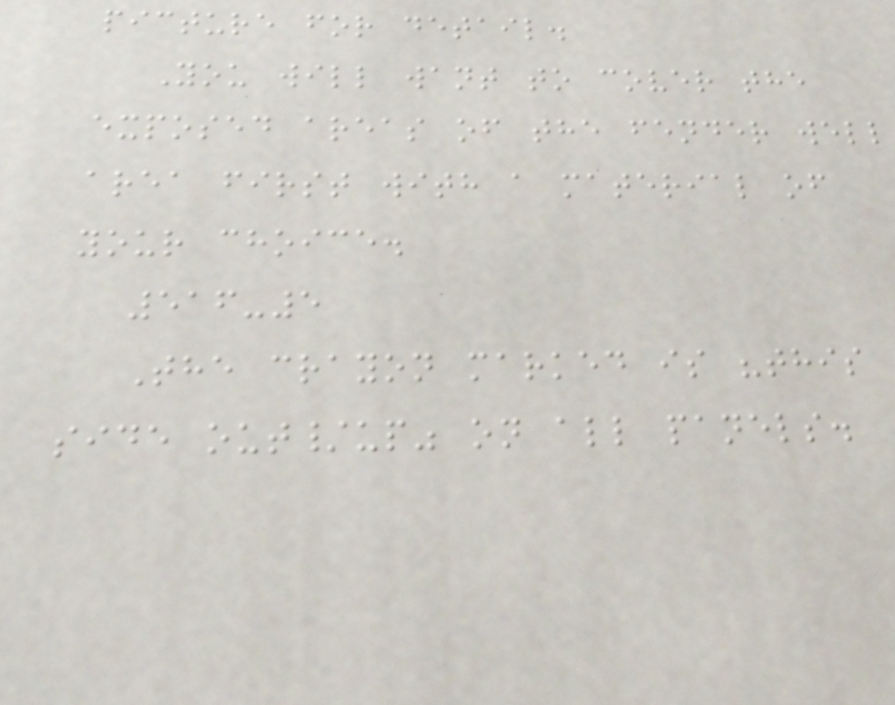picture for detail.
You will want to cover the
exposed areas of the fender well
area first with a material of
your choice.
516-5
The crayon marked is "this
side out/up" on all panels.
